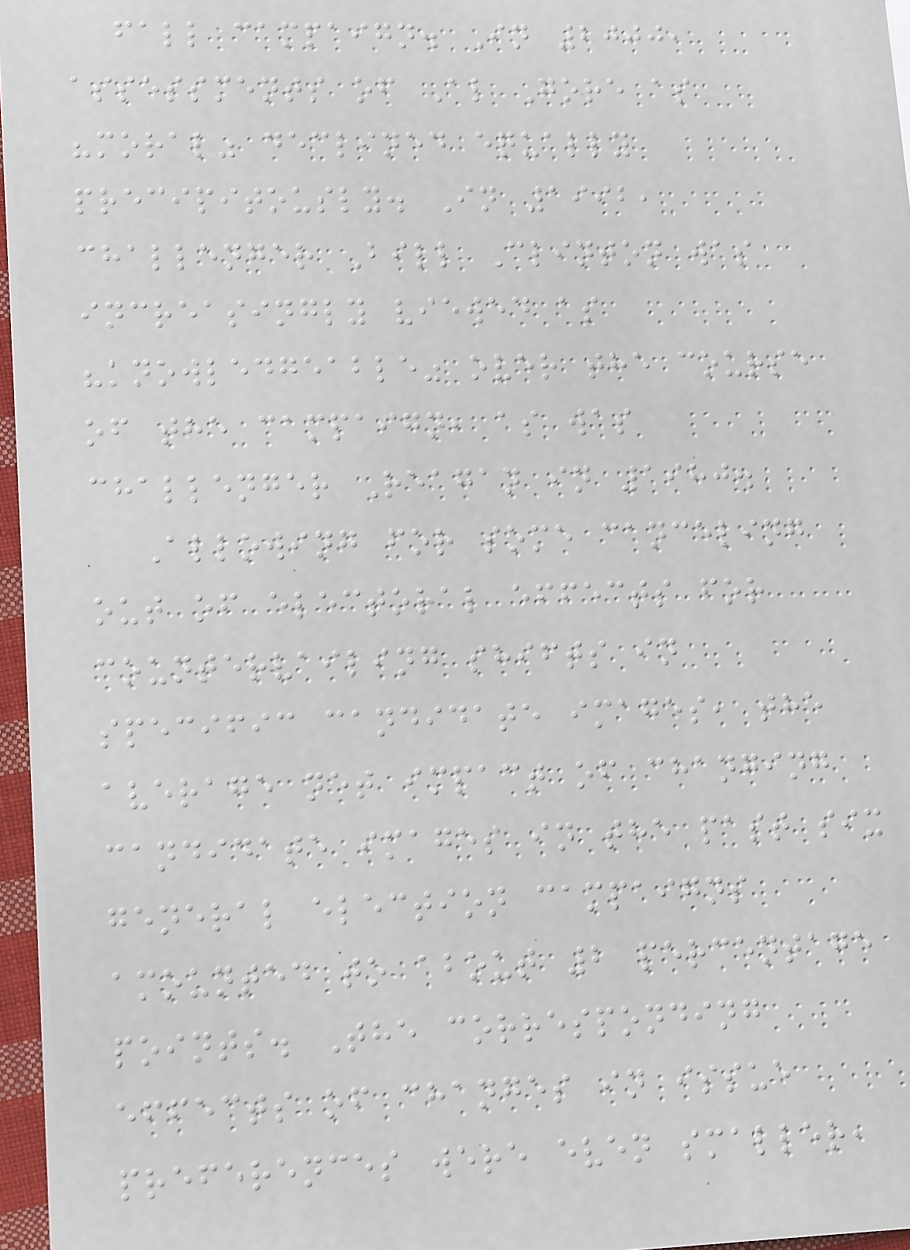fall campaign. In 2000,
assessments of Al Gore as
"moral" declined equally
precipitously. In 1992,
challenger Bill Clinton was
increasingly viewed as
"knowledgeable" over the course
of the campaign, as was
challenger Reagan in 1980.
Allowing for some canceling
out of electoral effects for
countervailing shifts in
specific candidate images, the
average net impact of changing
candidate images in the past six
general election campaigns
amounted to about 2 percentage
points. The corresponding
effects of changes in issue
preferences were even smaller,
